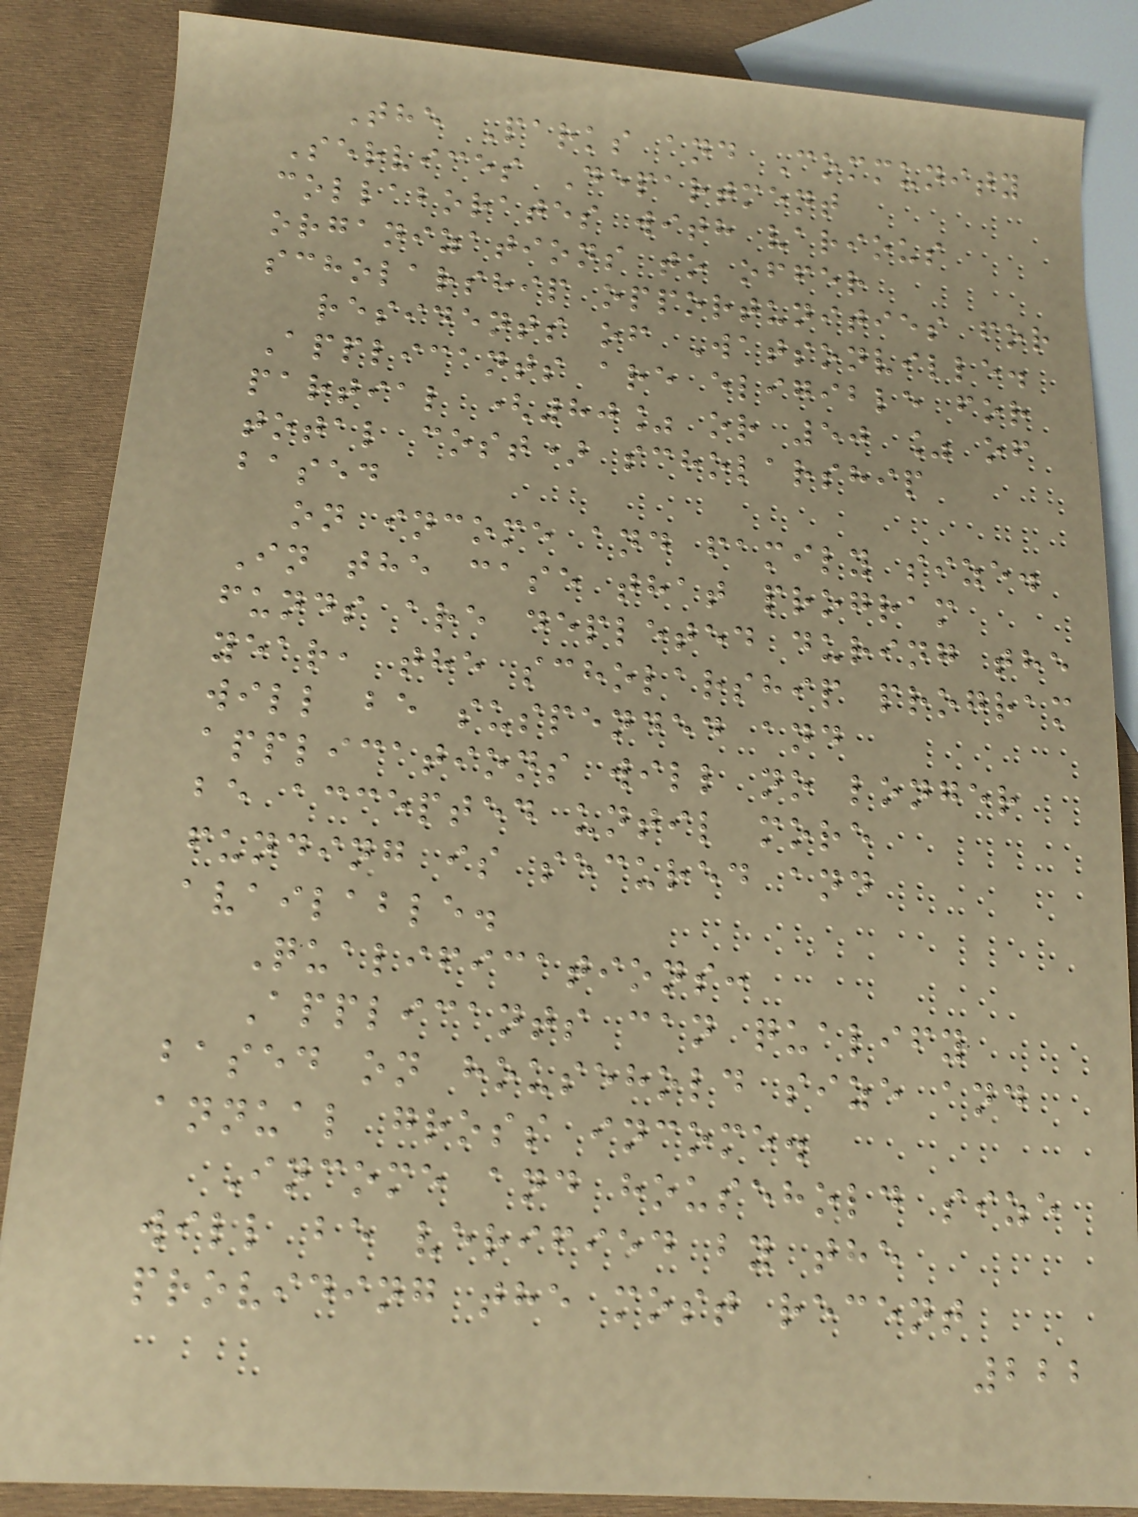The Parks and Community
Services Department
collaborates with various
organizations to offer
scholarship opportunities for
residents of Watsonville.
Applicants are eligible for
partial (80% or 50 % of
total cost) scholarship
based
on income and family size.
In the case that program
funds are depleted during the
year, the scholarship program
will be suspended and
applications will no longer
be accepted until more
funding is secured and
available.
Qualifications:
Applicants can qualify
based on household size and
annual gross income.
Income and household size
will be verified by the
providing the most recent
222
